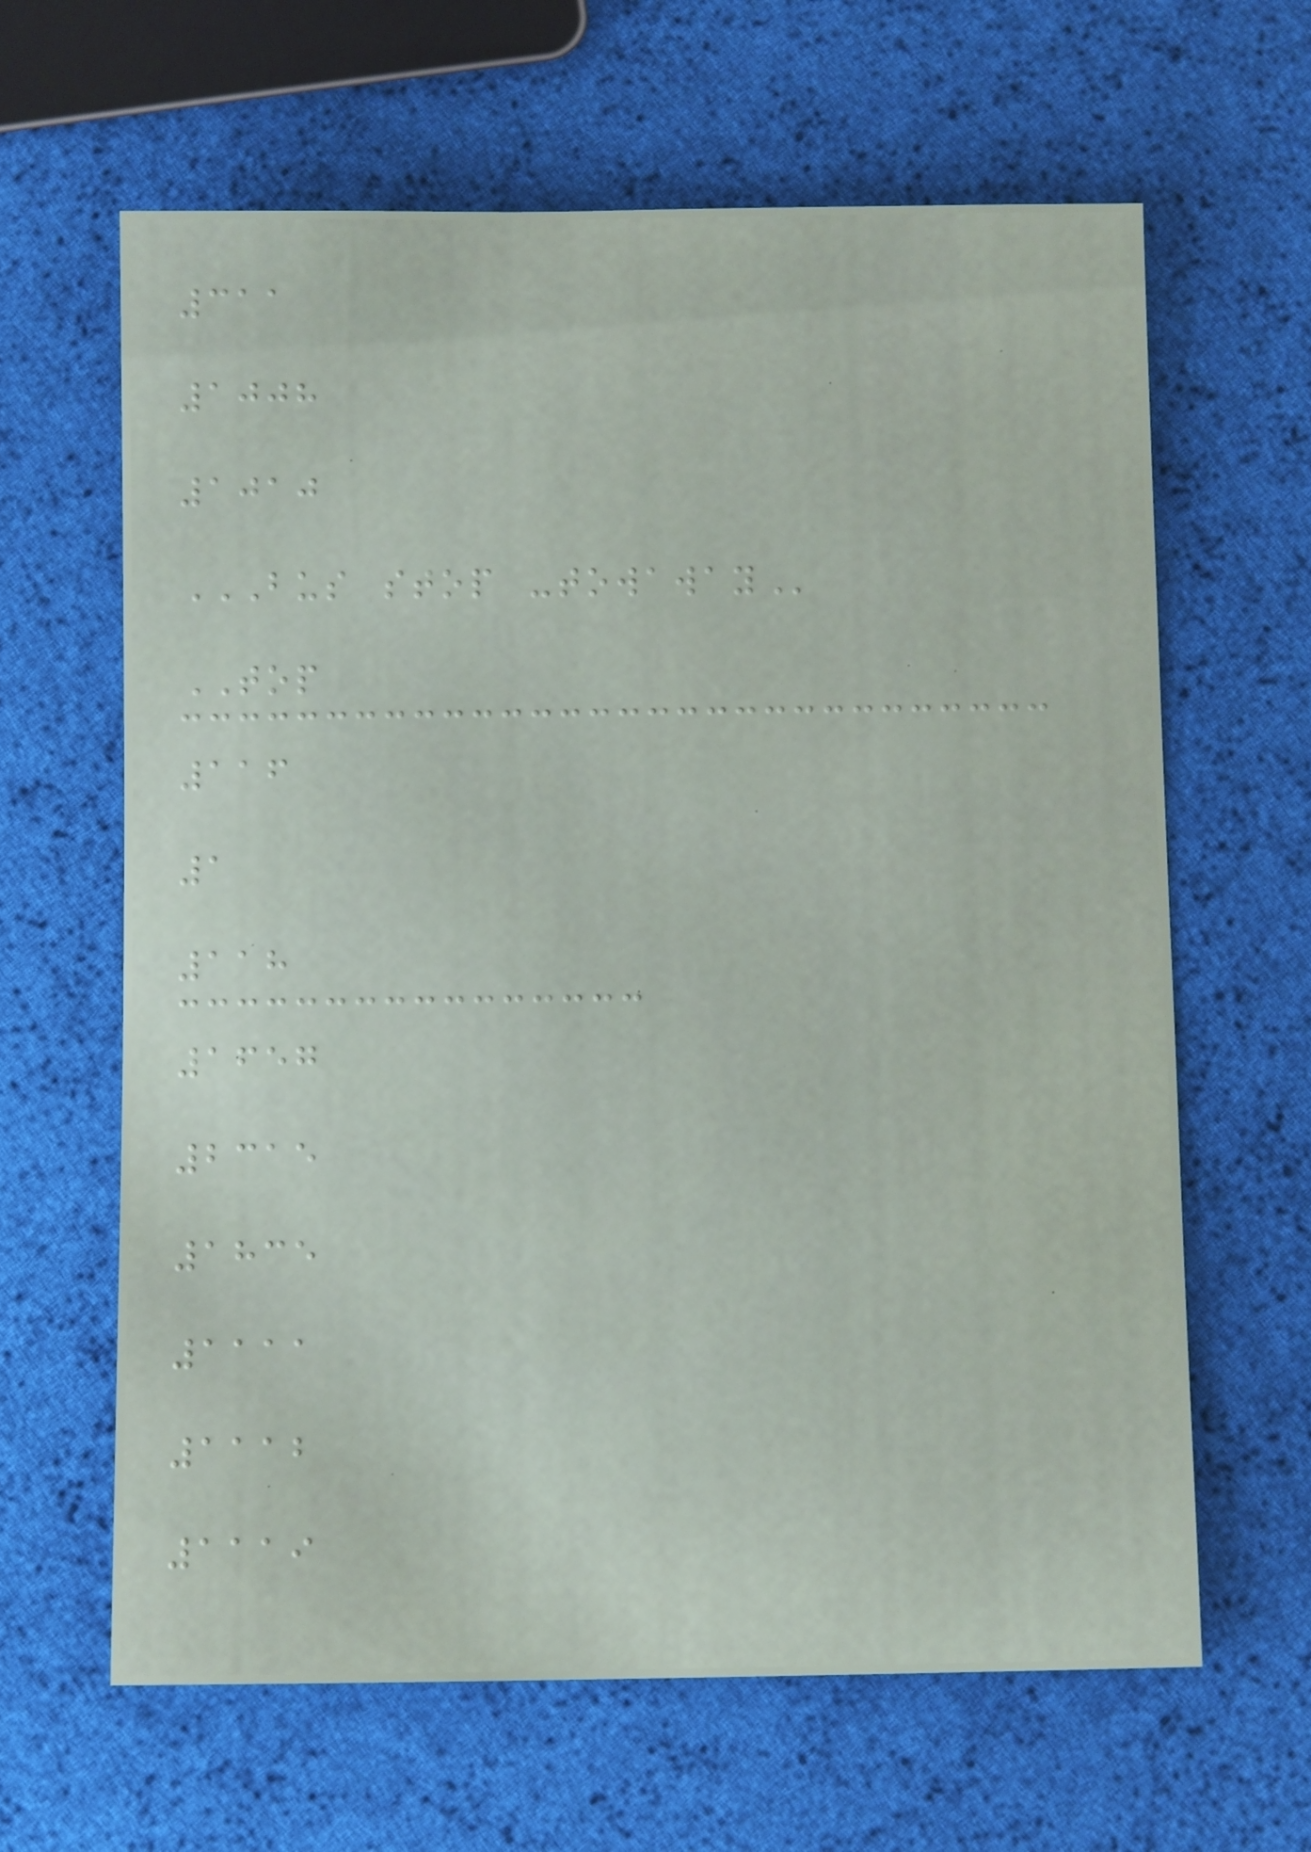311
1008
1010
BUS STOP -TOWAWAY
TOP
116
1
118
1657
2315
1835
1111
1112
1119
